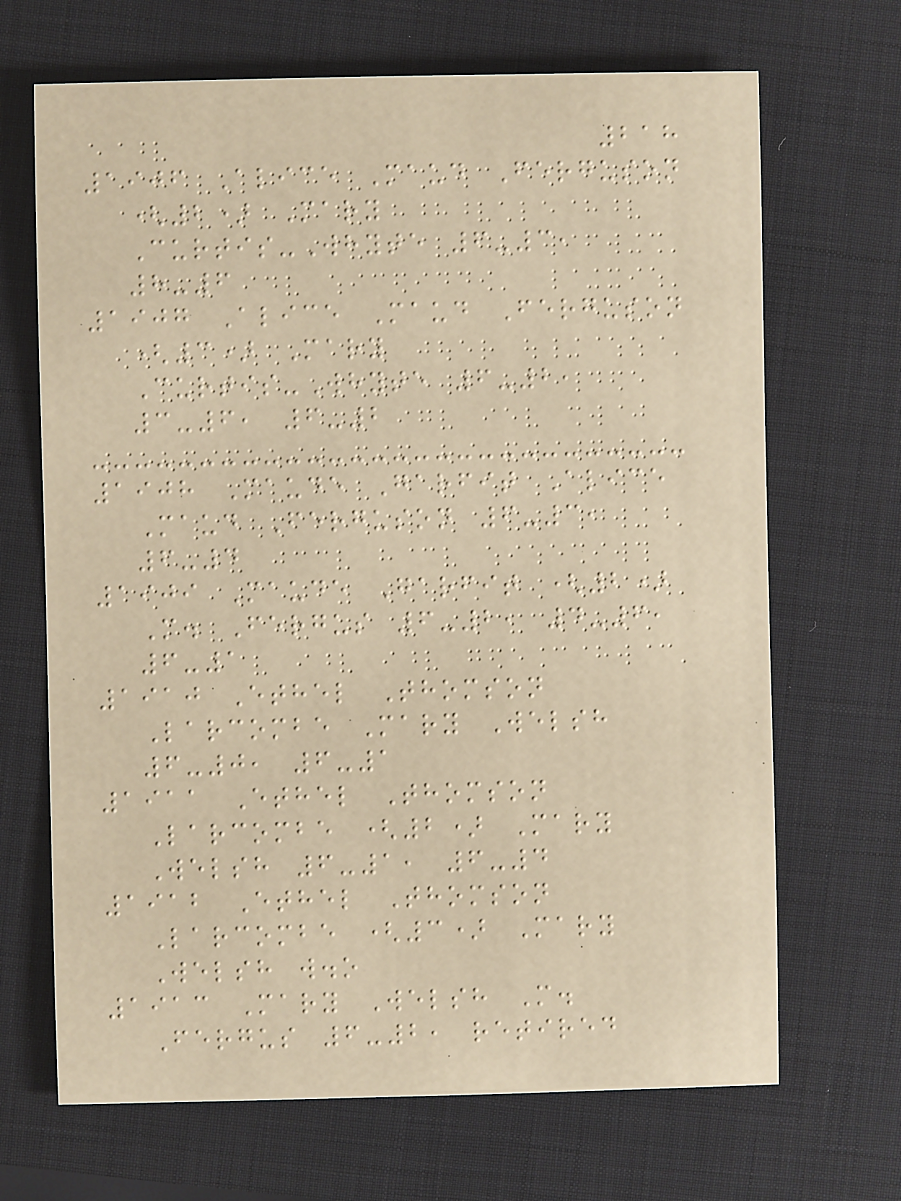218
1906 Alice Maud Ferguson
(2) Mary
Curtis-Whyte 6-3,
8-6
1907 Alice Maud Ferguson
(3) Mary
Curtis-Whyte 6-2,
3-6, 6-2
1908 Maude Garfit Alice
Maud Ferguson 6-3,
6-4
1909 Maude Garfit (2)
M. Fergus 6-2, 4-6,
6-1
1910 Ethel Thomson
Larcombe Mary Welsh
6-0, 6-1
1911 Ethel Thomson
Larcombe (2) Mary
Welsh 6-1, 6-4
1912 Ethel Thomson
Larcombe (3) Mary
Welsh w.o
1913 Mary Welsh M.
Fergus 6-2, retired
